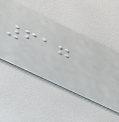617
